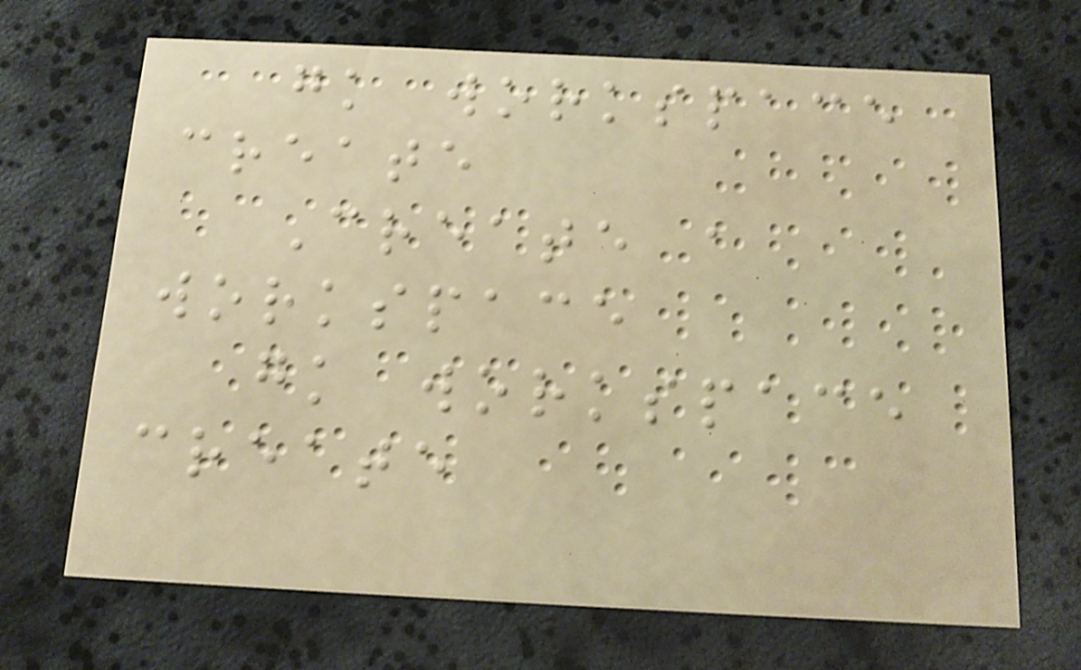gk workspace
create
Create a
workspace
gk workspace
create
